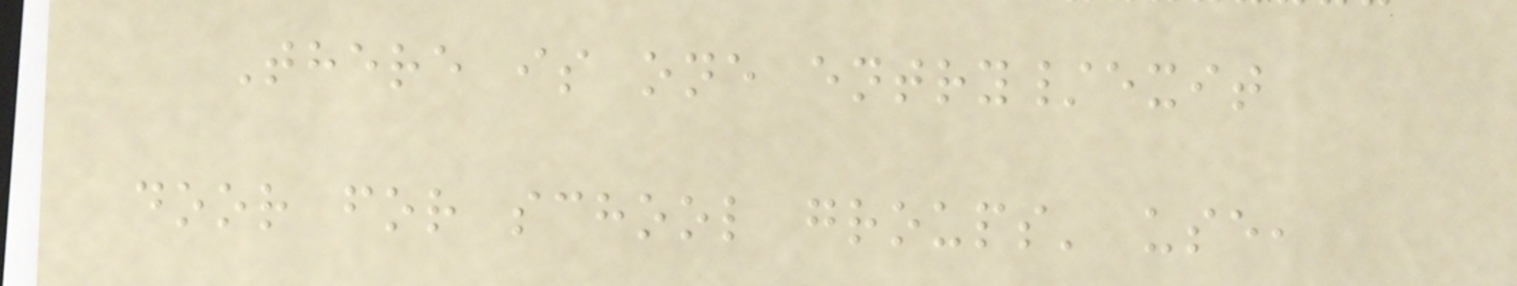There is one entry/exit
door for school groups' use,
